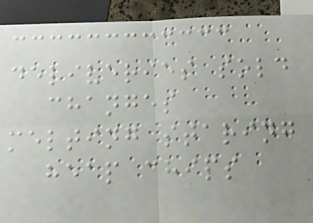deliveries sold
changes
melting staring
heap chips
